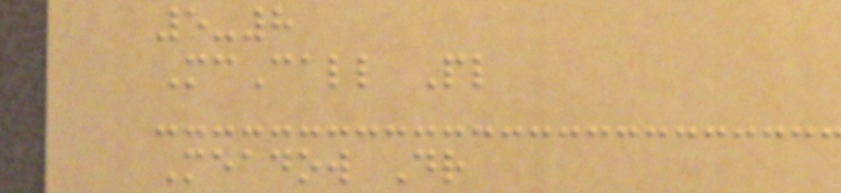5-8
McCall Pl
Meadow Dr
